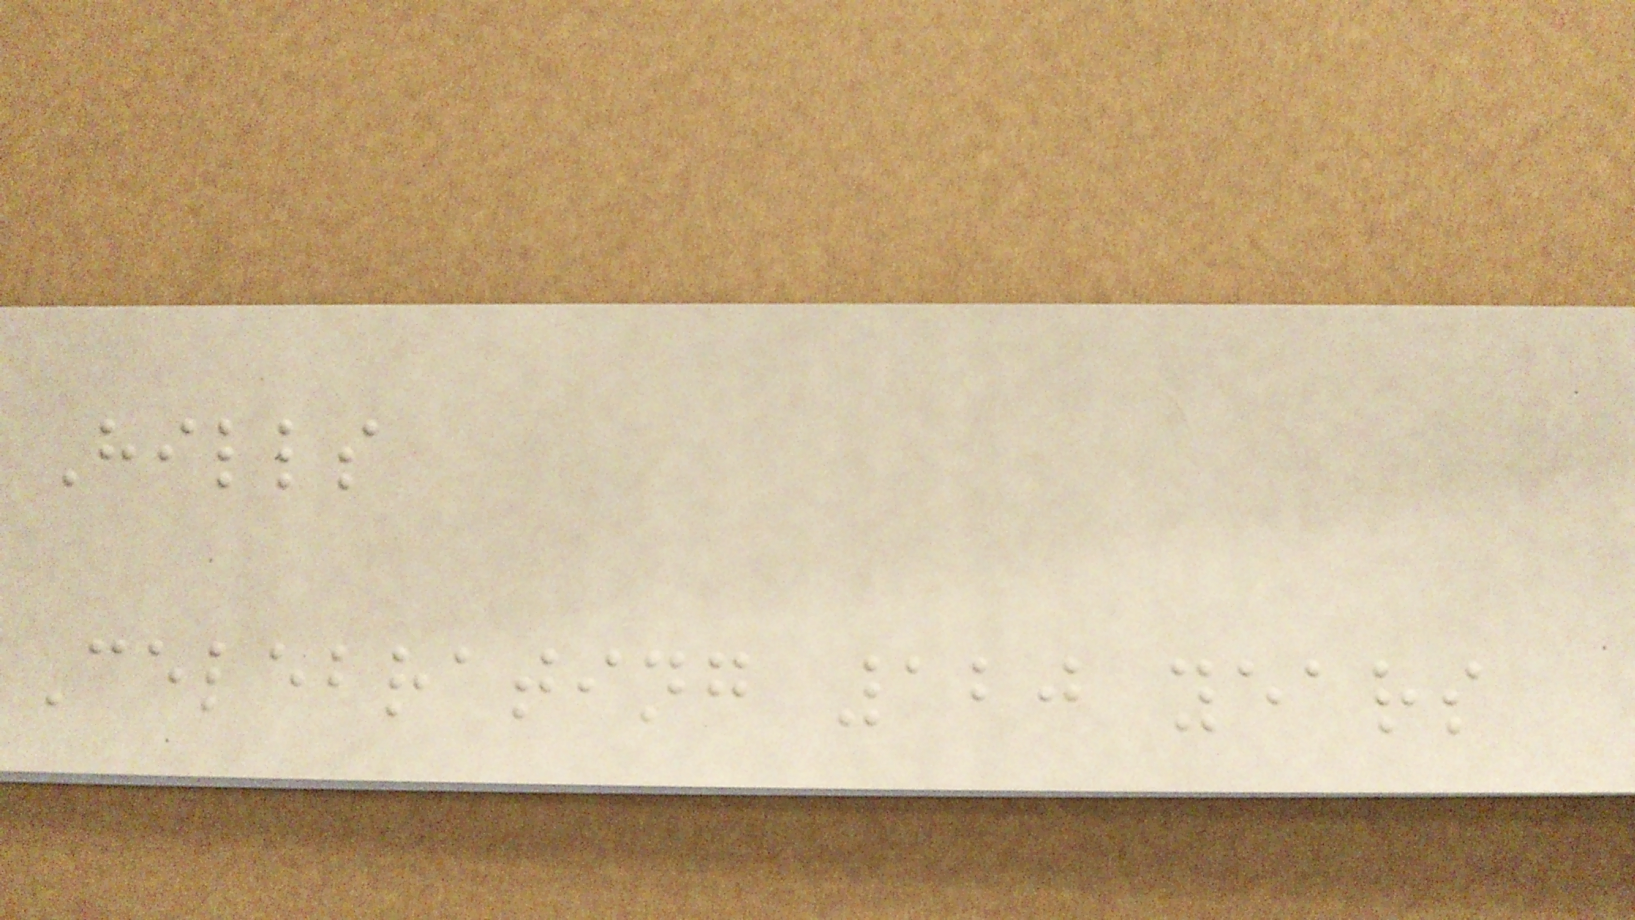Hills
Celebrating 120 years
